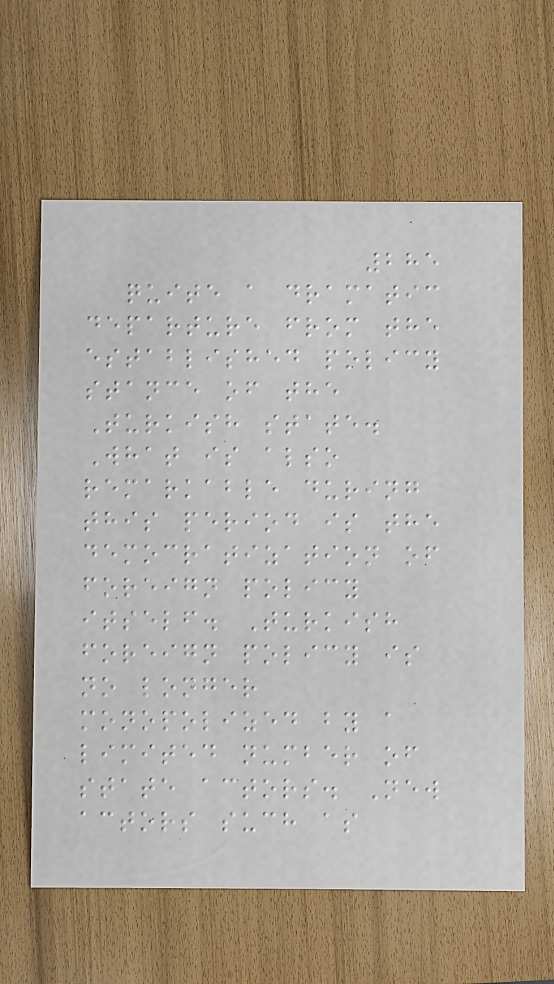285
quite a dramatic
departure from the
established policy
stance of the
Turkish state.
What is also
remarkable during
this period is the
democratization of
foreign policy
itself. Turkish
foreign policy is
no longer
monopolized by a
limited number of
state actors. New
actors such as
